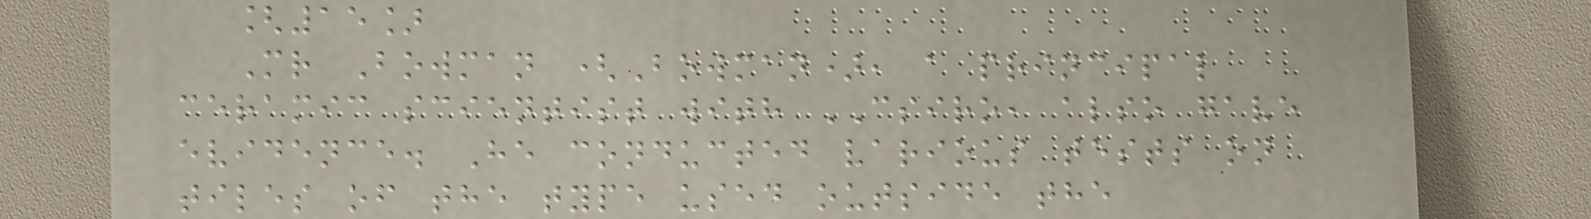[15]
Mr Bowman (Bowman), a principal
ceramic scientist with CSIRO, also gave
evidence. He conducted various tests on
tiles of the type used outside the
